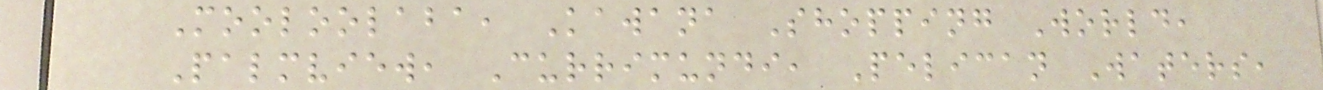Mooloolaba, Kawana Shopping World,
Palmview, Currimundi, Pelican Waters,
